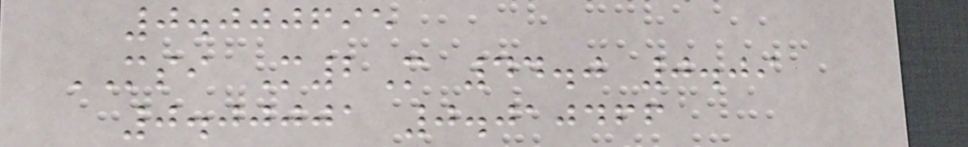0.000695
MSI M2M 44.0 0.09
0.00001 0.010466
